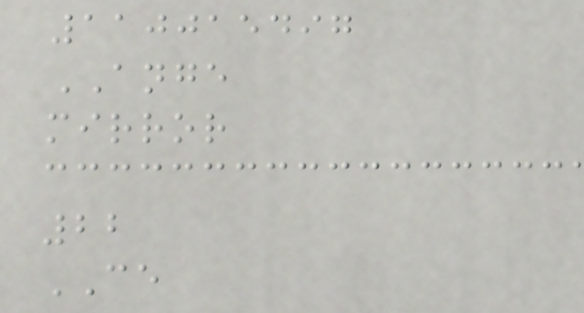110015497
ANGE
mirror
22
CE
